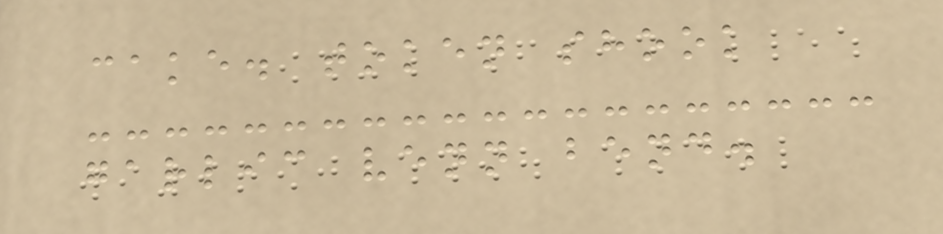cake. token shook
garlic venn bend.
